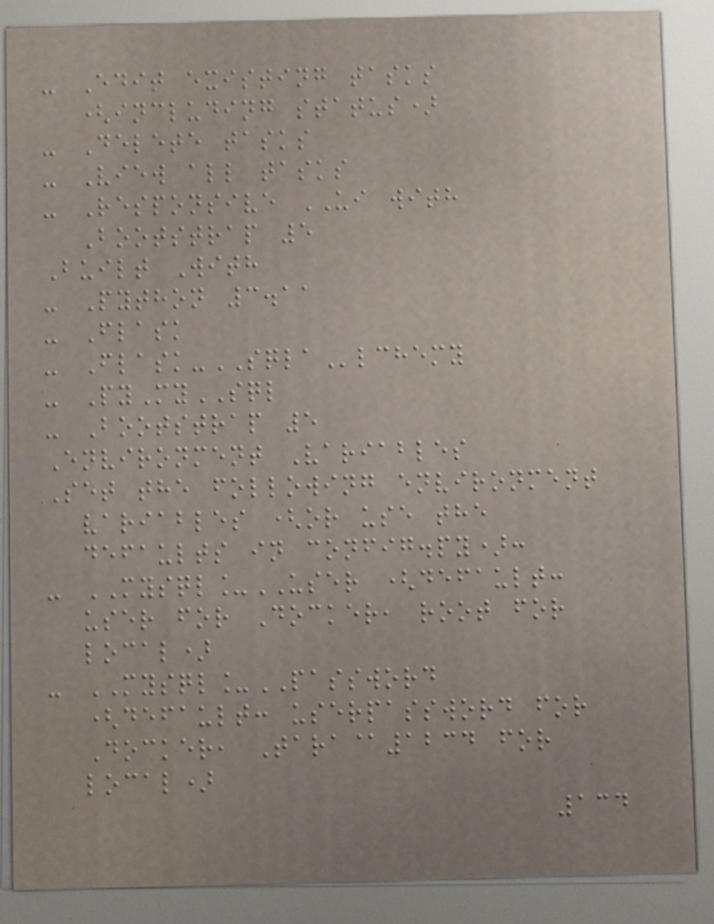- Edit existing tasks
(including status)
- Delete tasks
- View all tasks
- Responsive UI with
Bootstrap 5
Built With
- Python 3.11
- Flask
- Flask-SQLAlchemy
- PyMySQL
- Bootstrap 5
Environment Variables
Set the following environment
variables (or use the
defaults in config.py):
- MYSQL_USER (default:
user for Docker, root for
local)
- MYSQL_PASSWORD
(default: userpassword for
Docker, Tara@1234 for
local)
134
